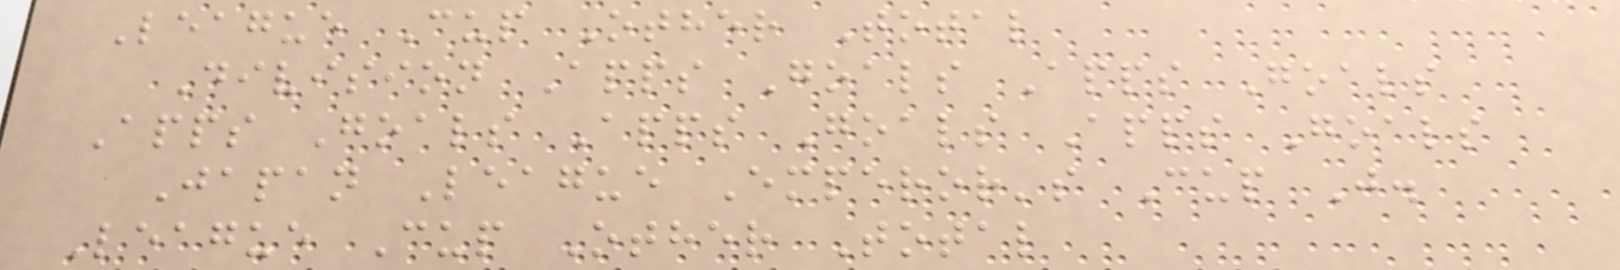League Cup Other Total
Division Apps Goals Apps Goals
Apps Goals Apps Goals Apps Goals
Japan League Emperor's Cup J.
League Cup Other Total
